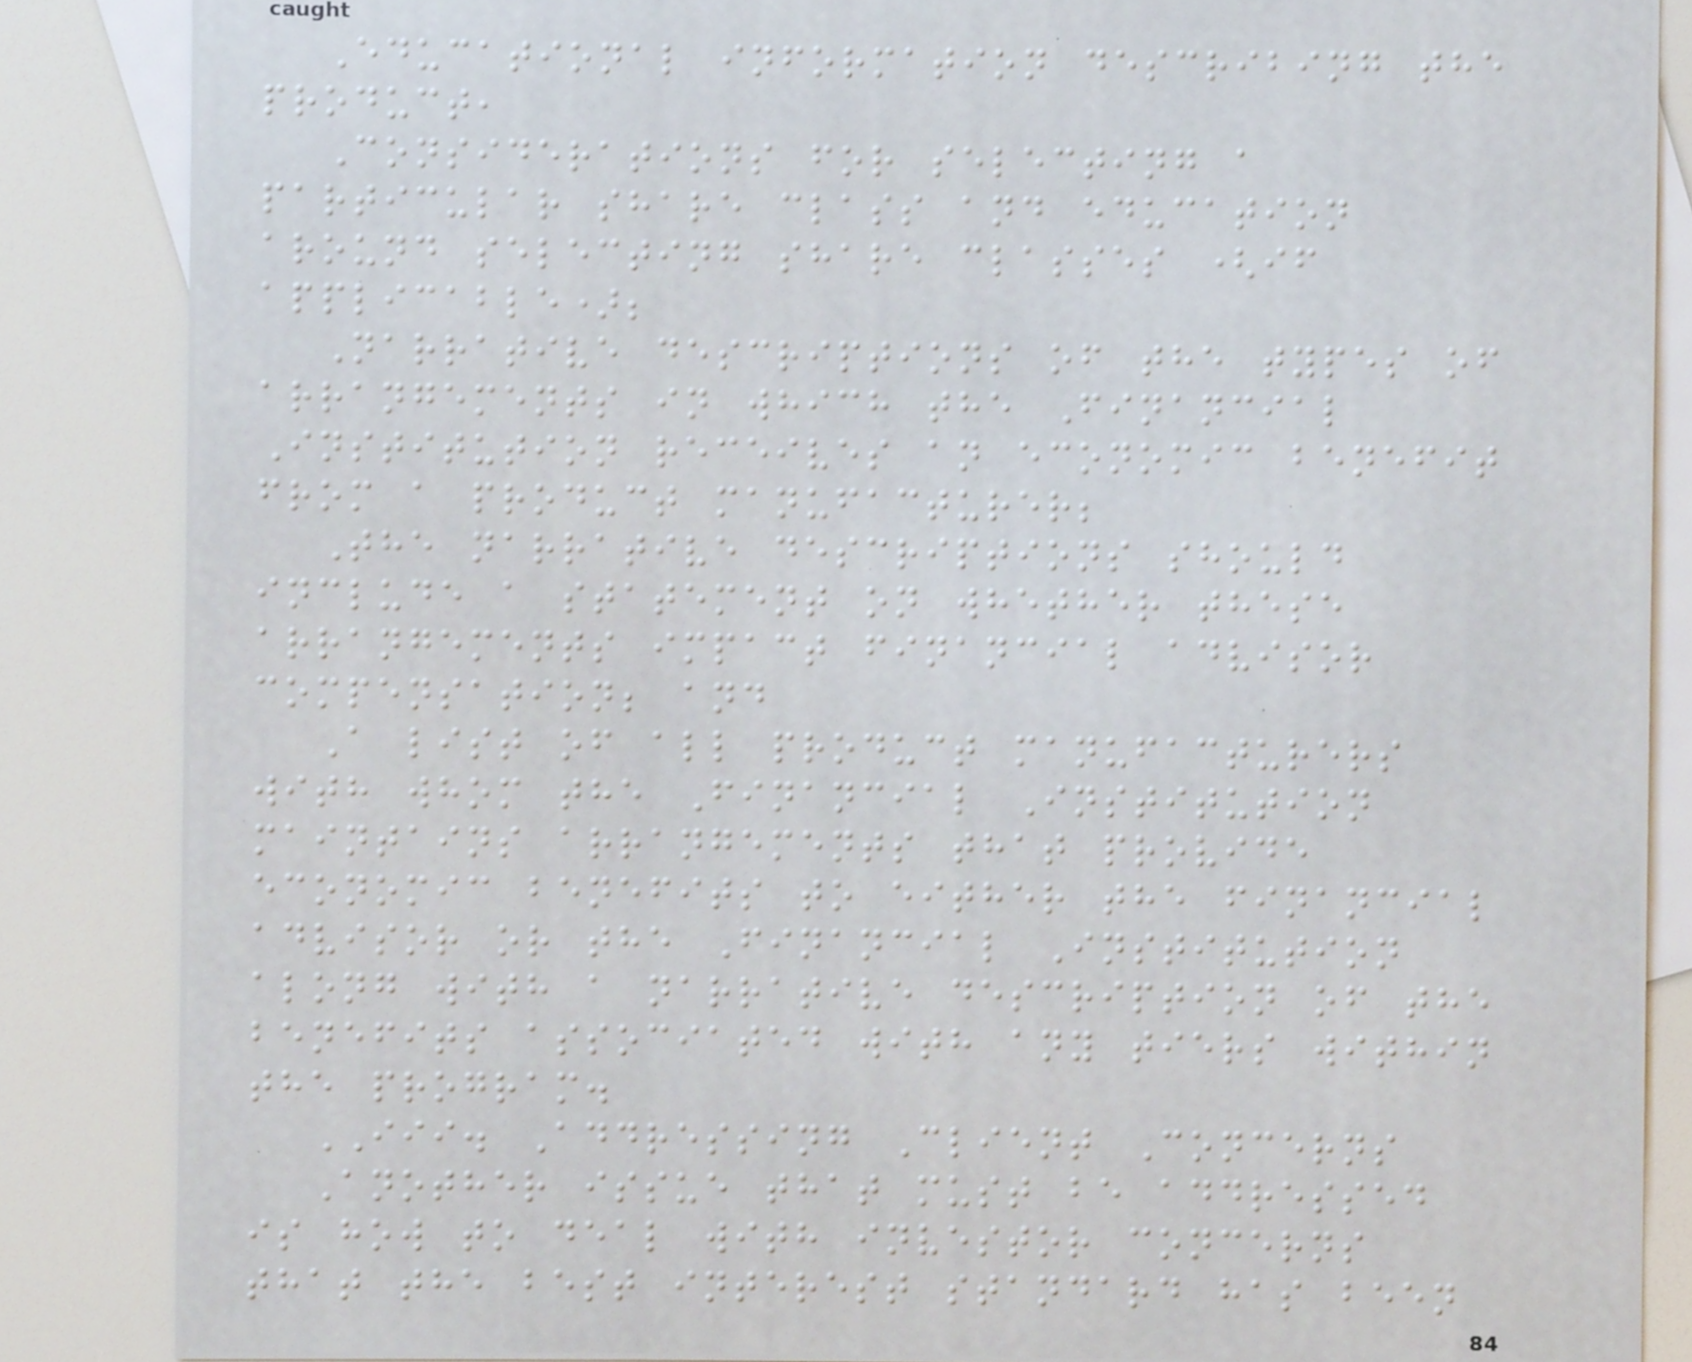Educational information describing the
product,
Considerations for selecting a
particular share class and education
around selecting share classes (if
applicable);
Narrative descriptions of the types of
arrangements in which the Financial
Institution receives an economic benefit
from a product manufacturer;
The narrative descriptions should
include a statement on whether these
arrangements impact financial advisor
compensation; and
A list of all product manufacturers
with whom the Financial Institution
maintains arrangements that provide
economic benefits to either the financial
advisor or the Financial Institution
along with a narrative description of the
benefits associated with any tiers within
the program.
III. Addressing Client Concerns
Another issue that must be addressed
is how to deal with investor concerns
that the best interest standard has been
